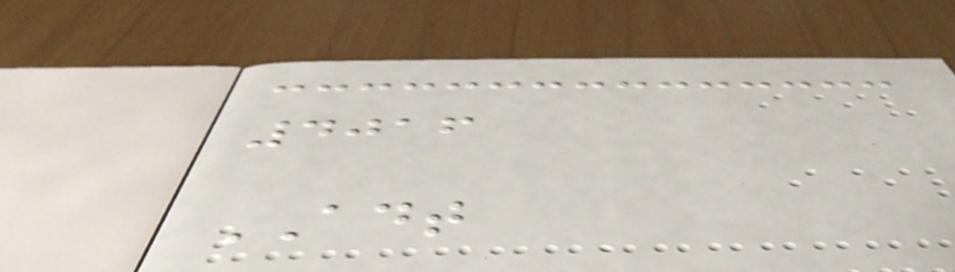4016
ADT
